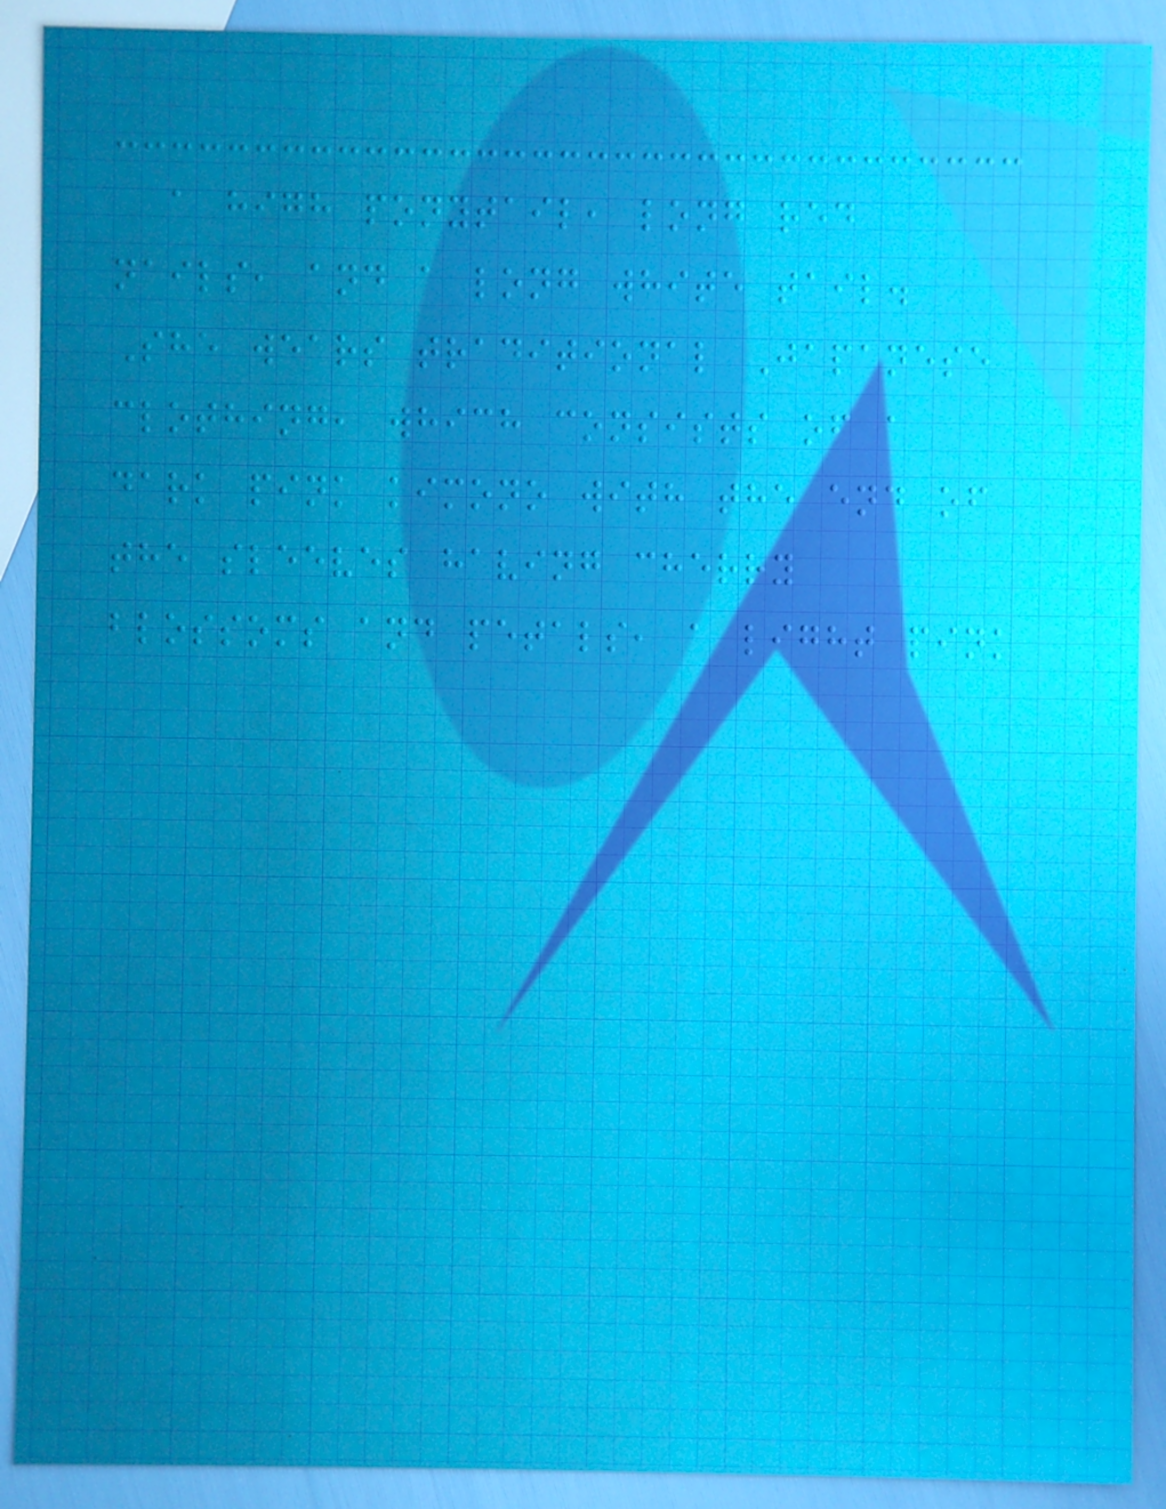a high ponytail, long red
nails, and a long white tail.
She wears traditional Japanese
clothing, which consists of a
dark pink kimono with the end of
the sleeves having cherry
blossoms and petals, a light pink
